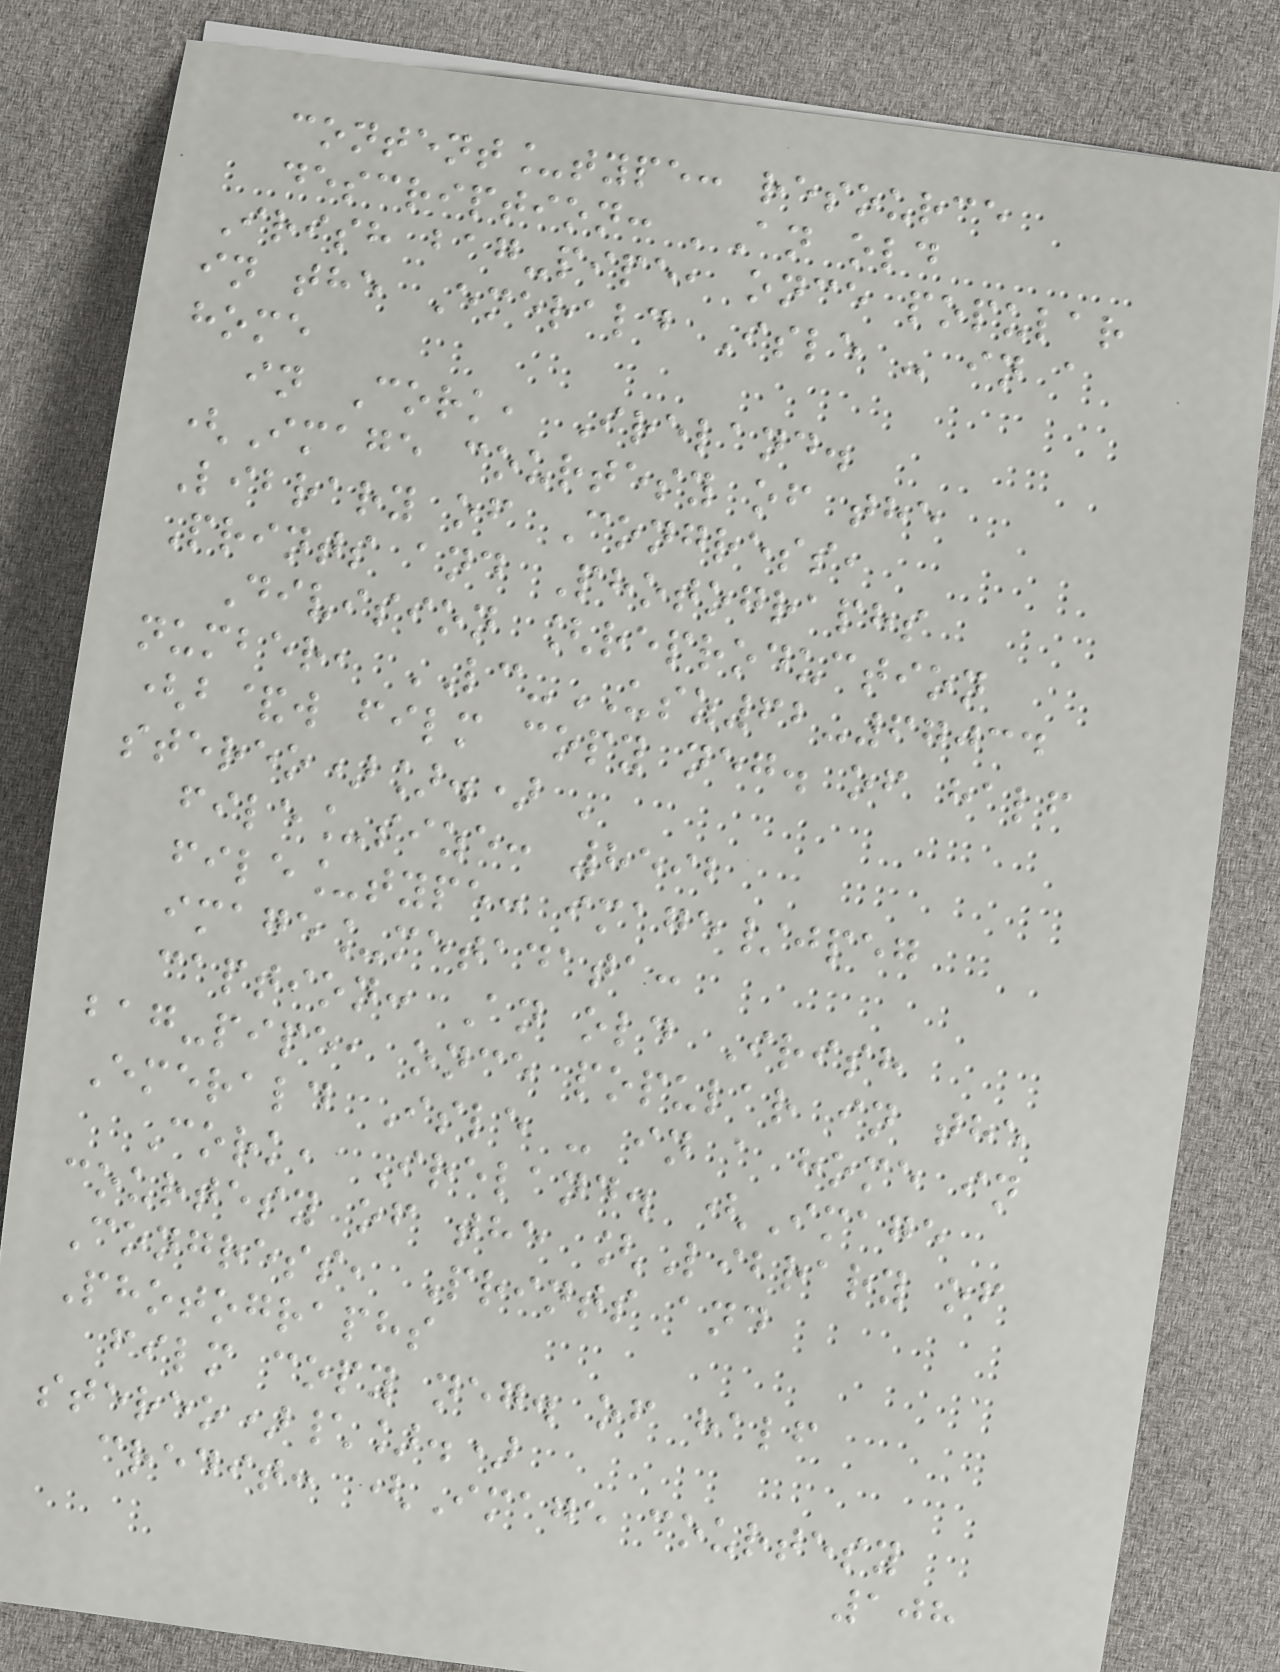content_type: resource
description: 'An old
Irish bag-pipe, once popular
in the Emerald Isle - in a
home
in Cork, Ireland.
(Image courtesy of the
Library of Congress,
Prints and Photographs
Division [reproduction
number, LC-USZ62-67034
(b&w film copy neg. of half
stereo)].) '
file_size: 8592
file_type: image/jpeg
image_metadata:
caption: An old Irish
bag-pipe, once popular in the
Emerald Isle - in a home in
Cork, Ireland. (Image
courtesy of the [Library of
Congress, Prints and
Photographs
film copy neg. of half
stereo)\].)
credit: (Image courtesy
108
